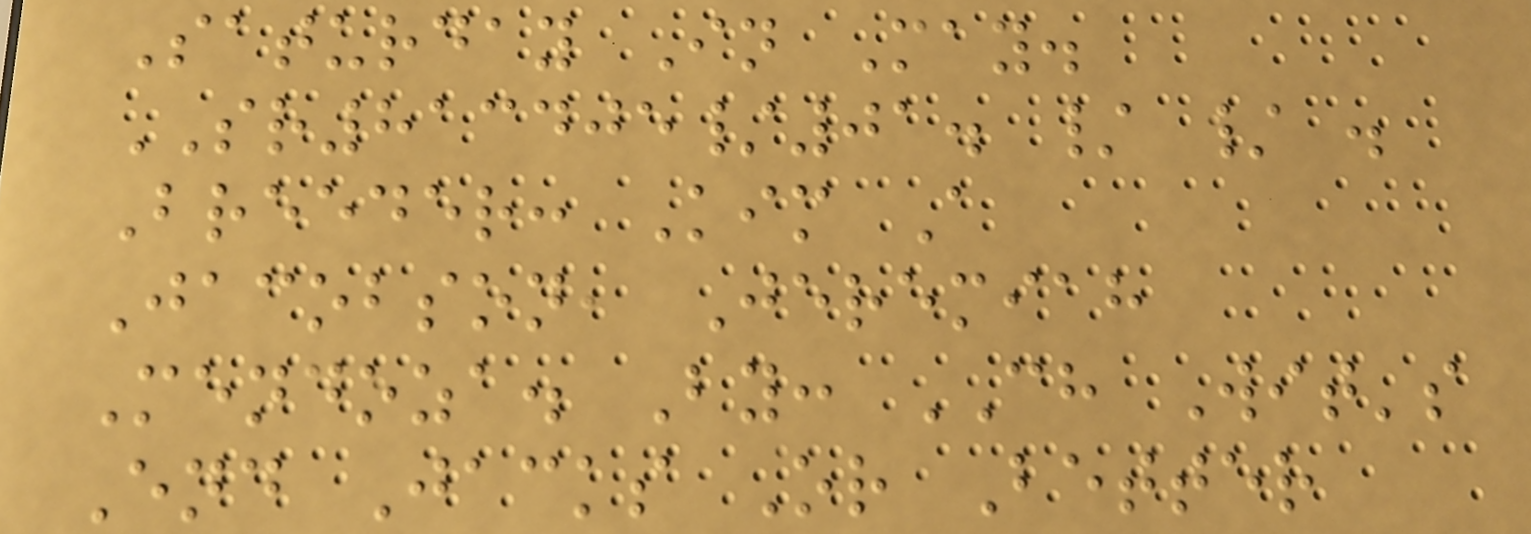Saturday In May.
SR813405/01. / / .
Breeder: Kim A
Jacobson, Jeremiah
Mendoza. By: CH Wit's
End Jacks Or Better
